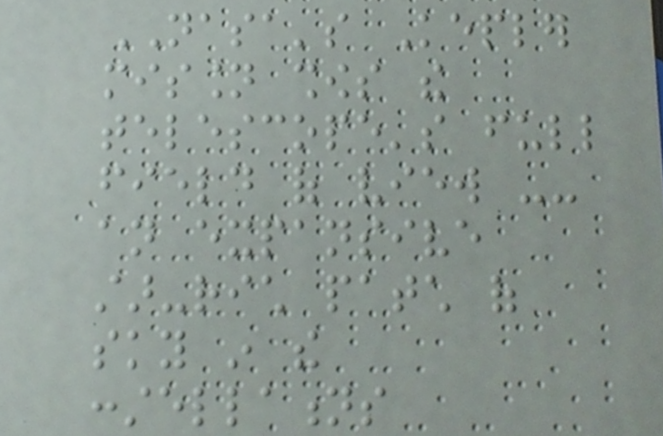NASA's Kepler
mission shows the
telescope's full
field of view --
an expansive
star-rich patch of
sky in the
constellations
